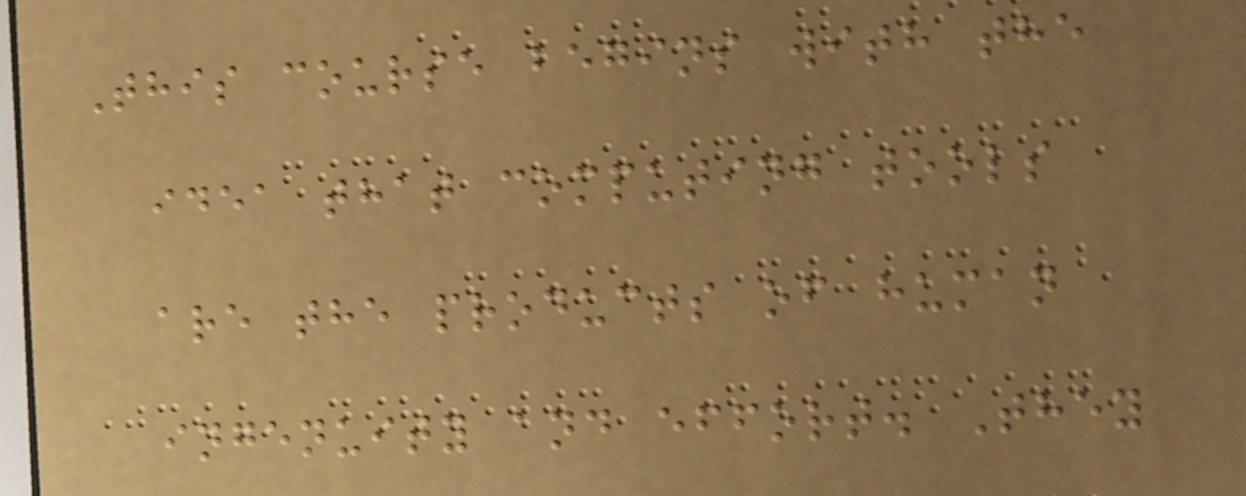This course begins with the
idea that computing tools
are the products of human
ingenuity and effort. They
